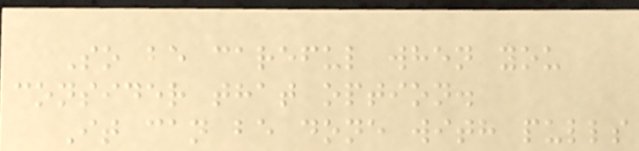So be careful when you
consider that option.
It can be done with pulls
